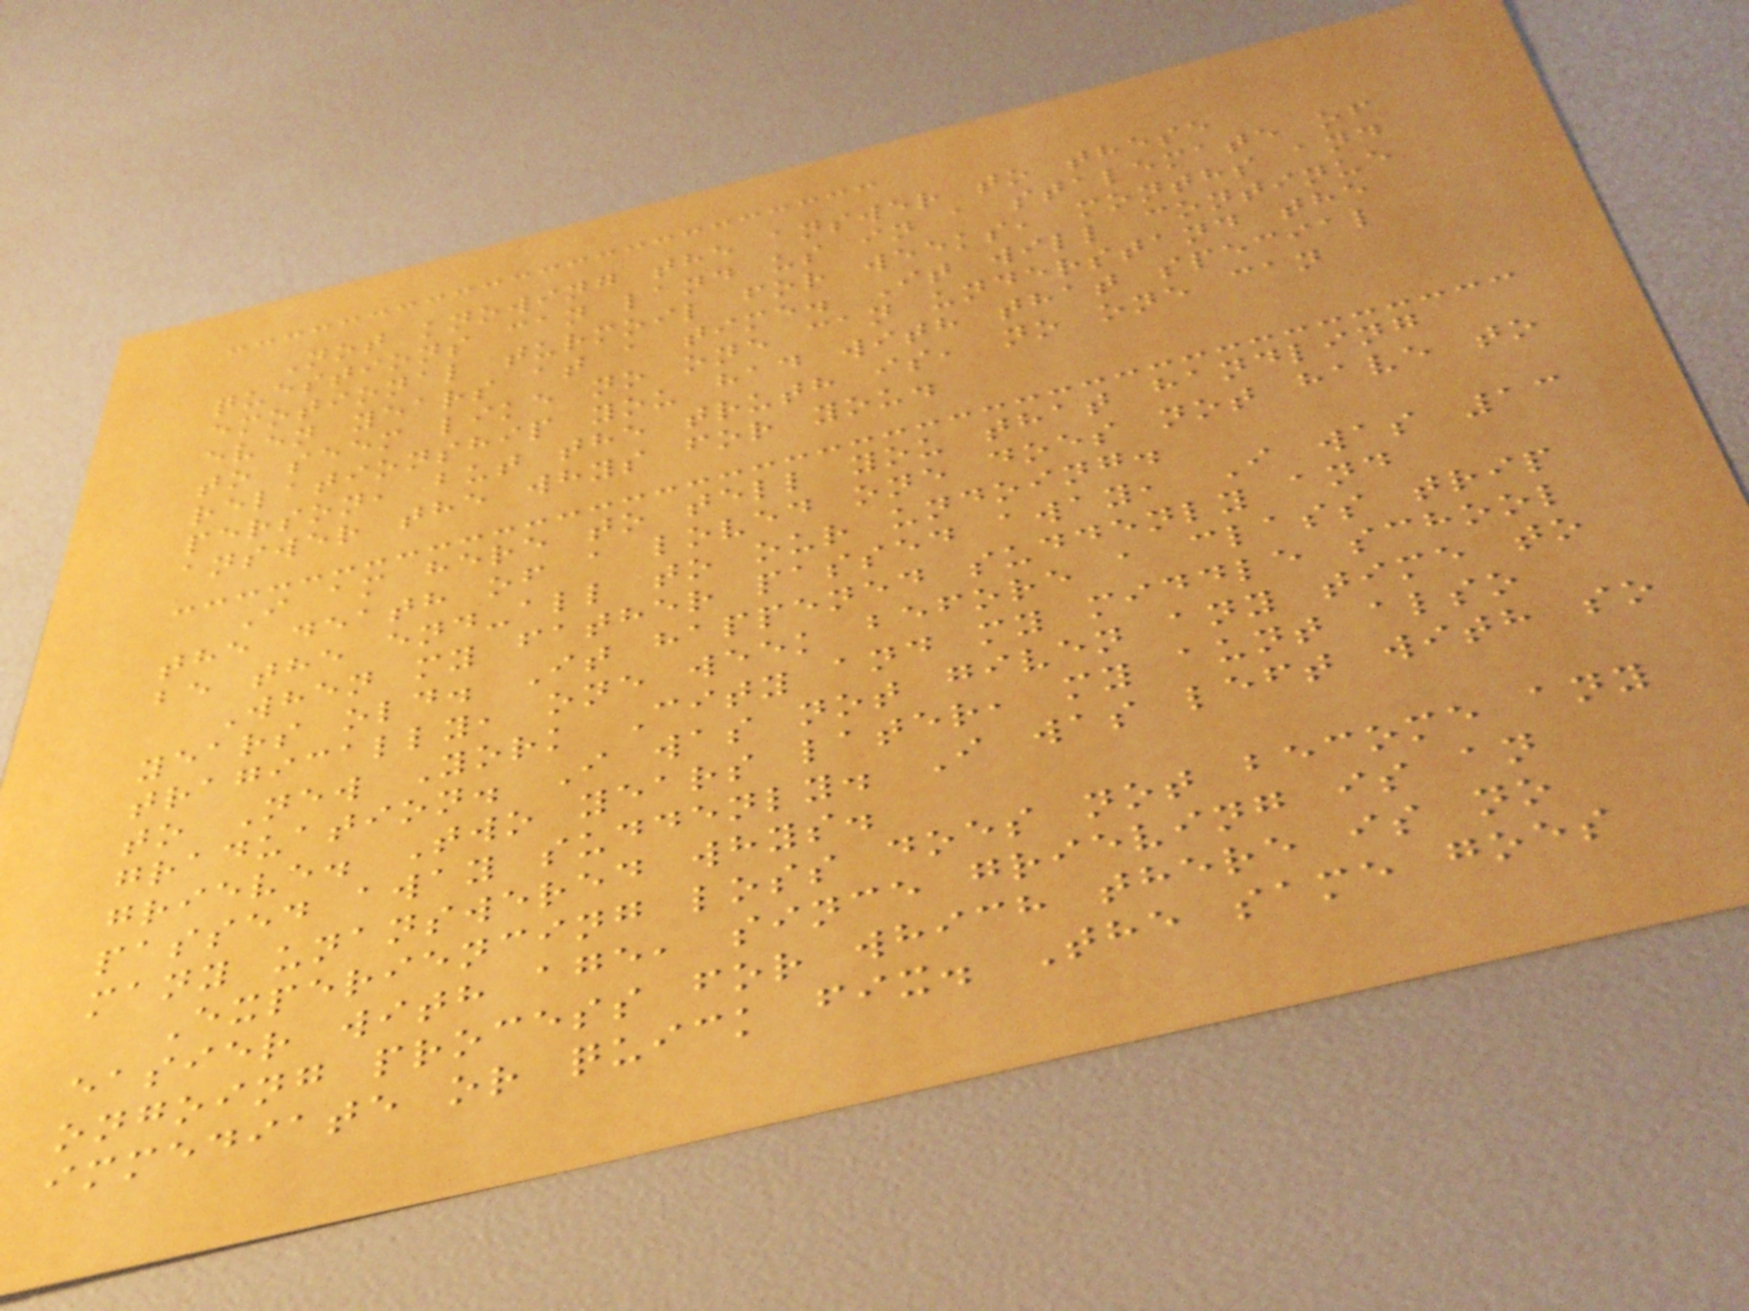Not knowing the answer to these
questions can land us in a stalemate of
emotional turmoil for weeks, months and
even years at a time. It will continue
to seem like no one can understand the
relationship you had with that special
person, but the truth is, no one can
answer the whys for you.
I am here to tell you that handling
the death of a loved one does not have to
be the end-all to our undoing.
When my father passed away, I was 13
years old. It happened suddenly and
tragically, one week before a class trip
to New York City and my middle school
graduation. I was not given any time to
grieve. Two years later, my aunt also
passed away suddenly. I was left with so
many unanswered whys.
Experiencing loss does not become any
easier with age, since grieving is an
ongoing process for which there is no
immediate or quick fix. The same goes
